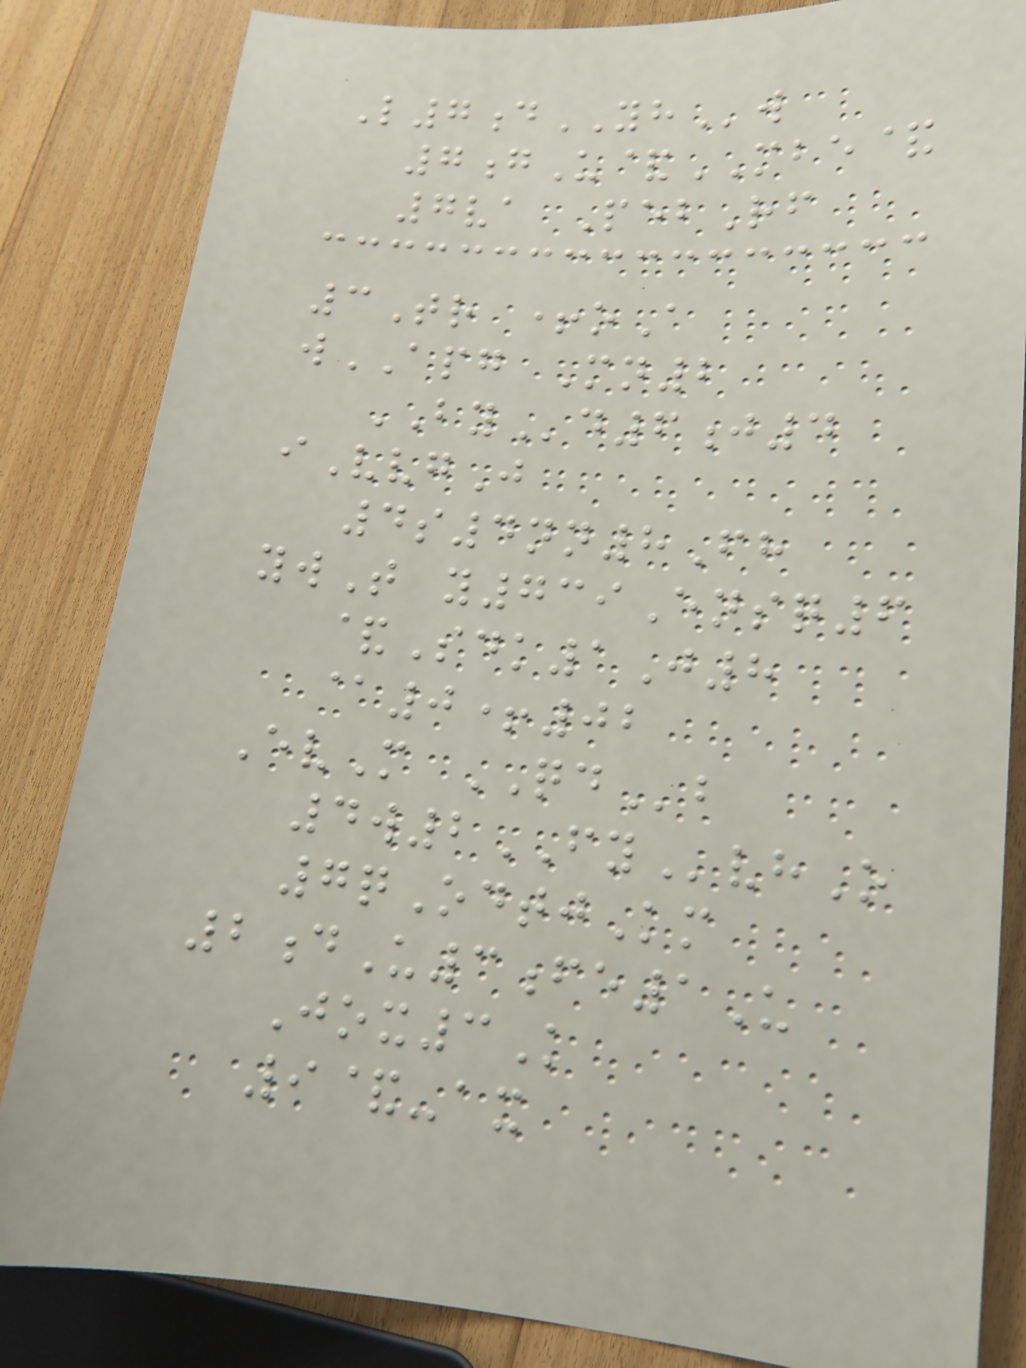L7dYHw
7gU&MBE&
7va PebRf
3Tr +oA
wAPG Mn2
BYd6j4
iVvgJ
4s4nn8Fh
ywT y739Ensq6
&Sdk1J8
@0+02
EvM QDb
4w2FYvhO
7qOdtjKm
2dU3fe1U
Jox3K
9&-ax
